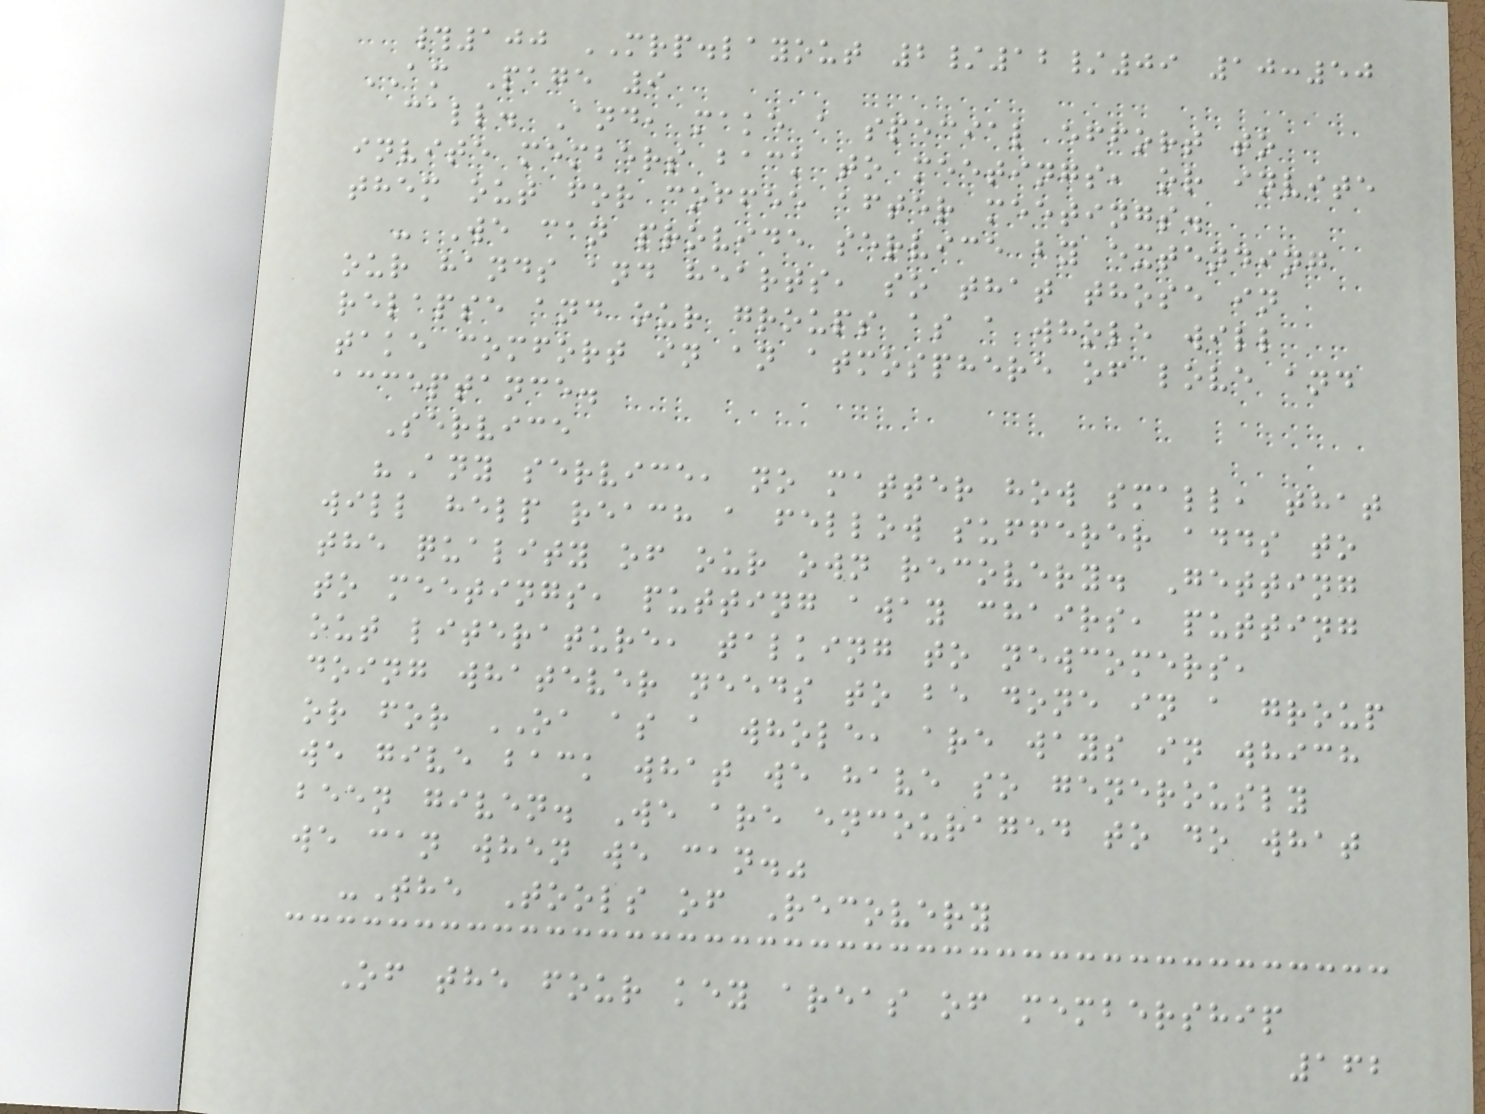#100 MRP.layout 2/12/09 10:50
AM Page 9
call. And, make a special effort to
invite members back to meetings, or invite
them out for coffee after meetings.
- We can provide service by extending
our hands and hearts, so that those in
relapse and our groups as a whole will
take comfort in an atmosphere of love and
acceptance.
Service
"Any service, no matter how small, that
will help reach a fellow sufferer adds to
the quality of our own recovery. Getting
to meetings, putting away chairs, putting
out literature, talking to newcomers,
doing whatever needs to be done in a group
or for OA as a whole, are ways in which
we give back what we have so generously
been given. We are encouraged to do what
we can when we can."
-The Tools of Recovery
Of the four key areas of membership
162
